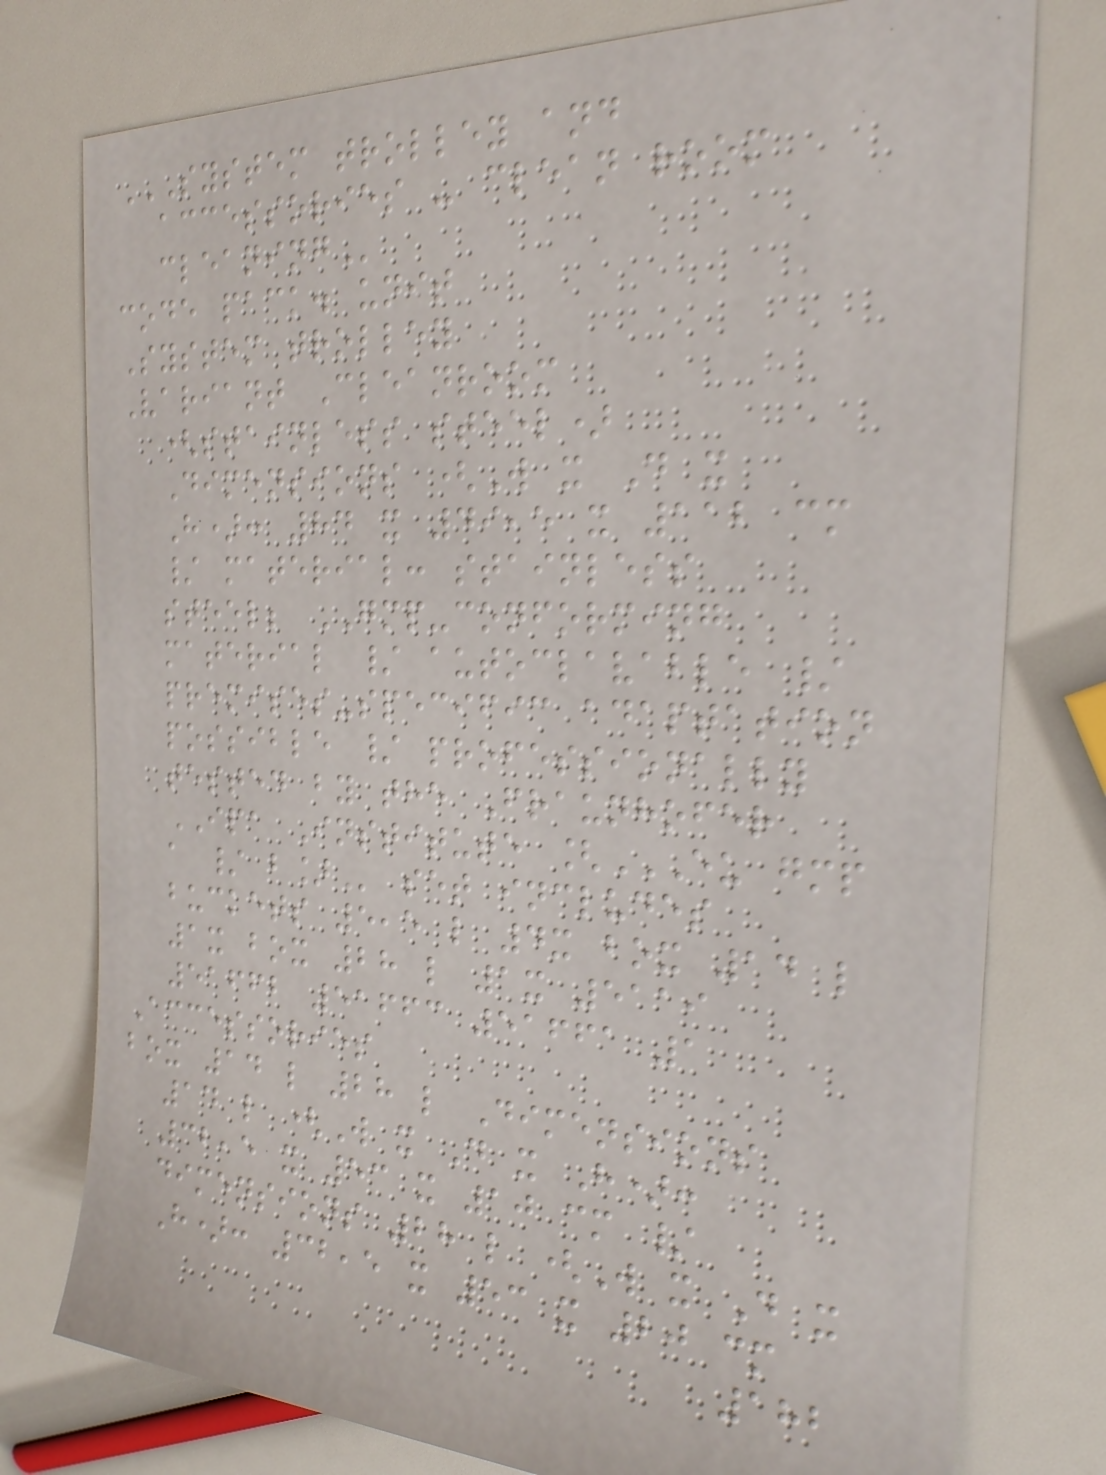SYSTEM TROLLEY AND
ACCESSORIES - CLEAN ROOM
CLEANING
code pack. unit
System trolley
Variant Cleanroom
(stainless steel)
Dimensions (W x D x
H): 84 x 49,5 x 112 cm
/ material: stainless
steel; GMP-conforming
material / autoclavable /
premises-specific adaptation
possible / professionally
tested by the Fraunhofer
IPA Institute [EU GMP
A / B] set includes
buckets 5,5 l 4x box 14 l
1x box 28 l 1x 5119
51662 51663 51661 1
Accessories
box 14 l 28 l Dimensions
14 l (W x D x H):
32,5 x 53 x 10 cm /
dimensions 28 l (W x D x
H): 32,5 x 53 x 20 cm
182
